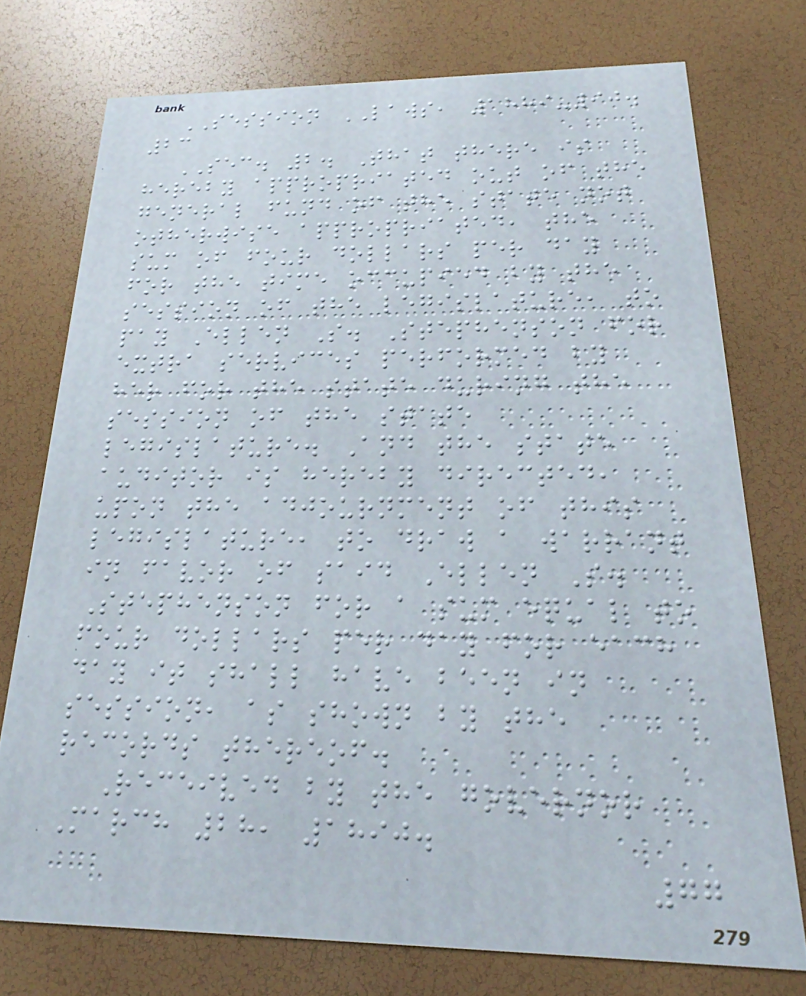SESSION LAWS, 1889-90.
23
SEC. 2. That there is
hereby appropriated out of the
general fund of the state not
otherwise appropriated, the
sum of four dollars per day
for the time occupied by the
session of the legislature, to
pay Ellen S. Stephenson for
extra services performed by
her for the state during the
session of the state
legislature. And the state
auditor is hereby directed,
upon the adjournment of this
legislature, to draw a warrant
in favor of said Ellen S.
Stephenson for a sum equal to
four dollars per day for each
day it shall have been in
session, as shown by the
records thereof.
Received by the governor
March 28, 1890.
77
